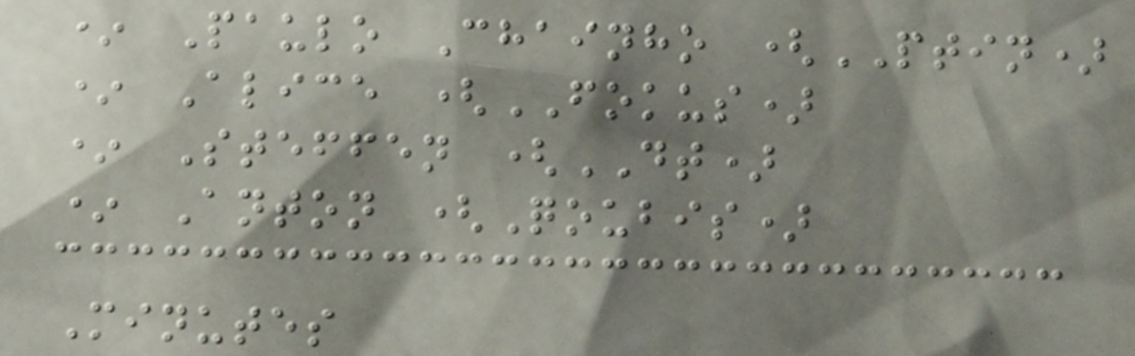* Paulo Chainho (PTIN)
* Alice (FOKUS)
* Steffen (DT)
* Anton (Qoubis)
Minutes
